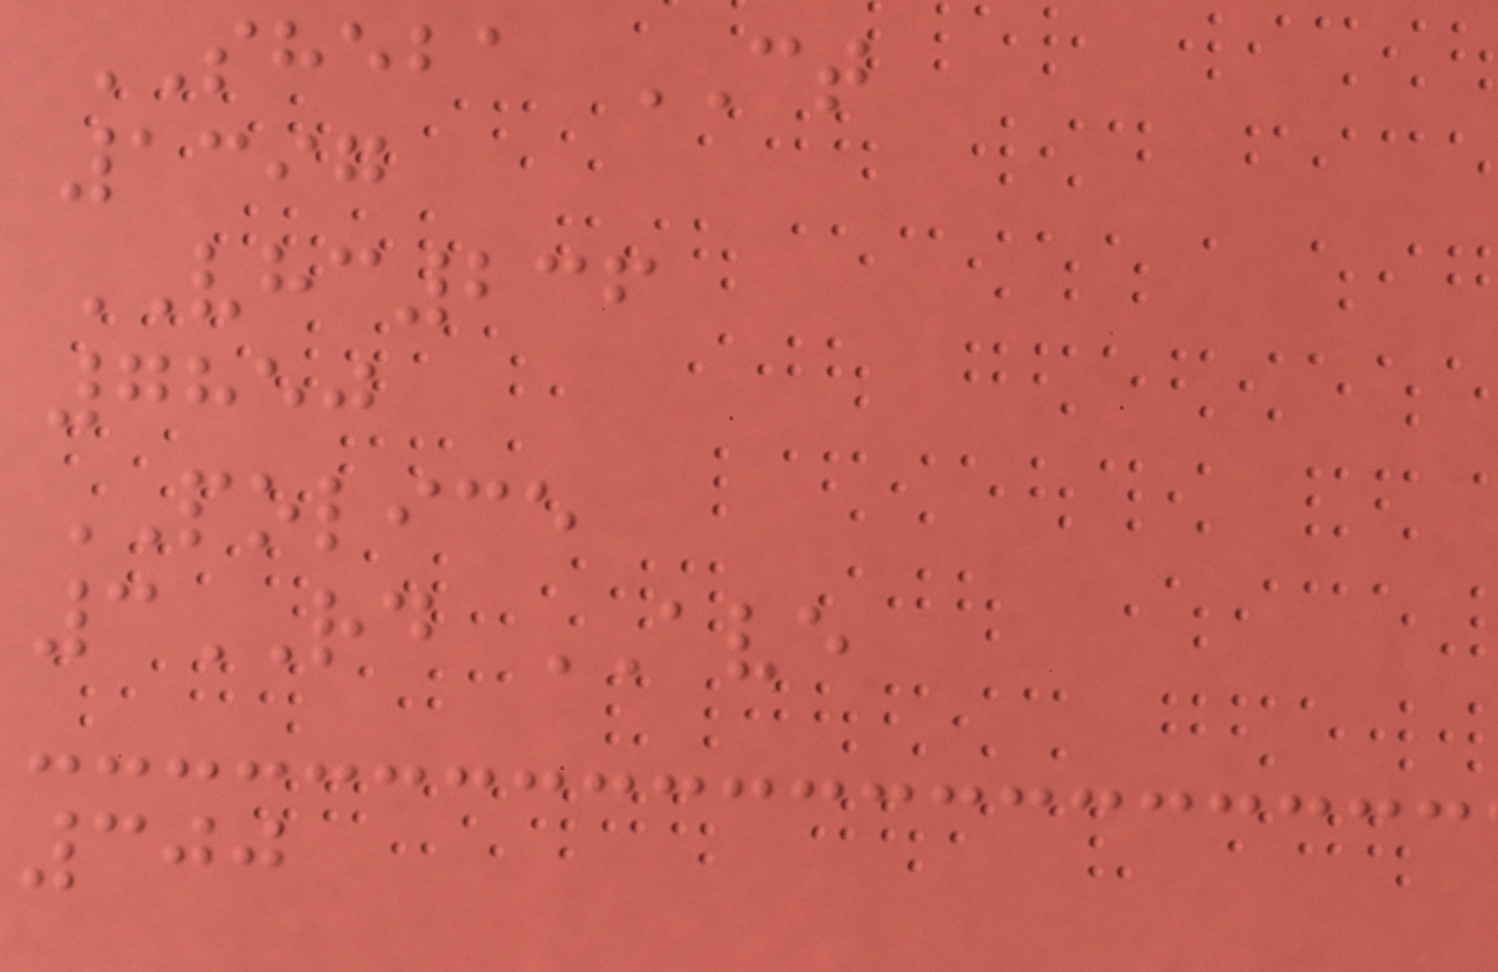SHEBA CT
1397
VHC236
7850
POLICE
3RD AVE
300
